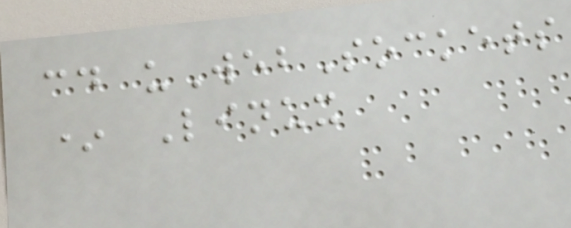cd uWebSockets
* Linux
